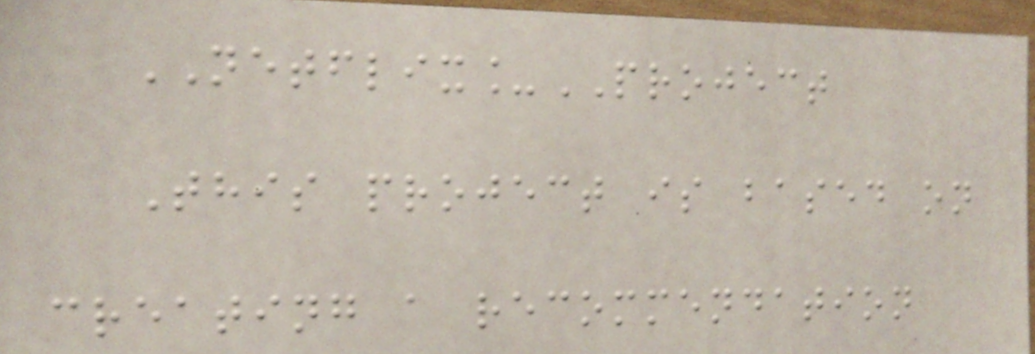NETFLIX_PROJECT
This project is based on
creating a recommendation
